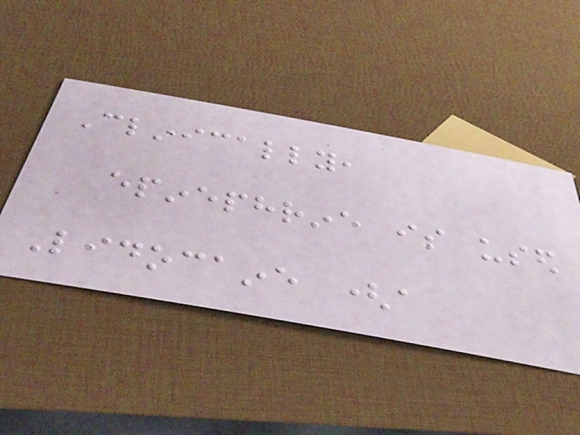Clinically,
epinephrine is used
Lidocaine (a
